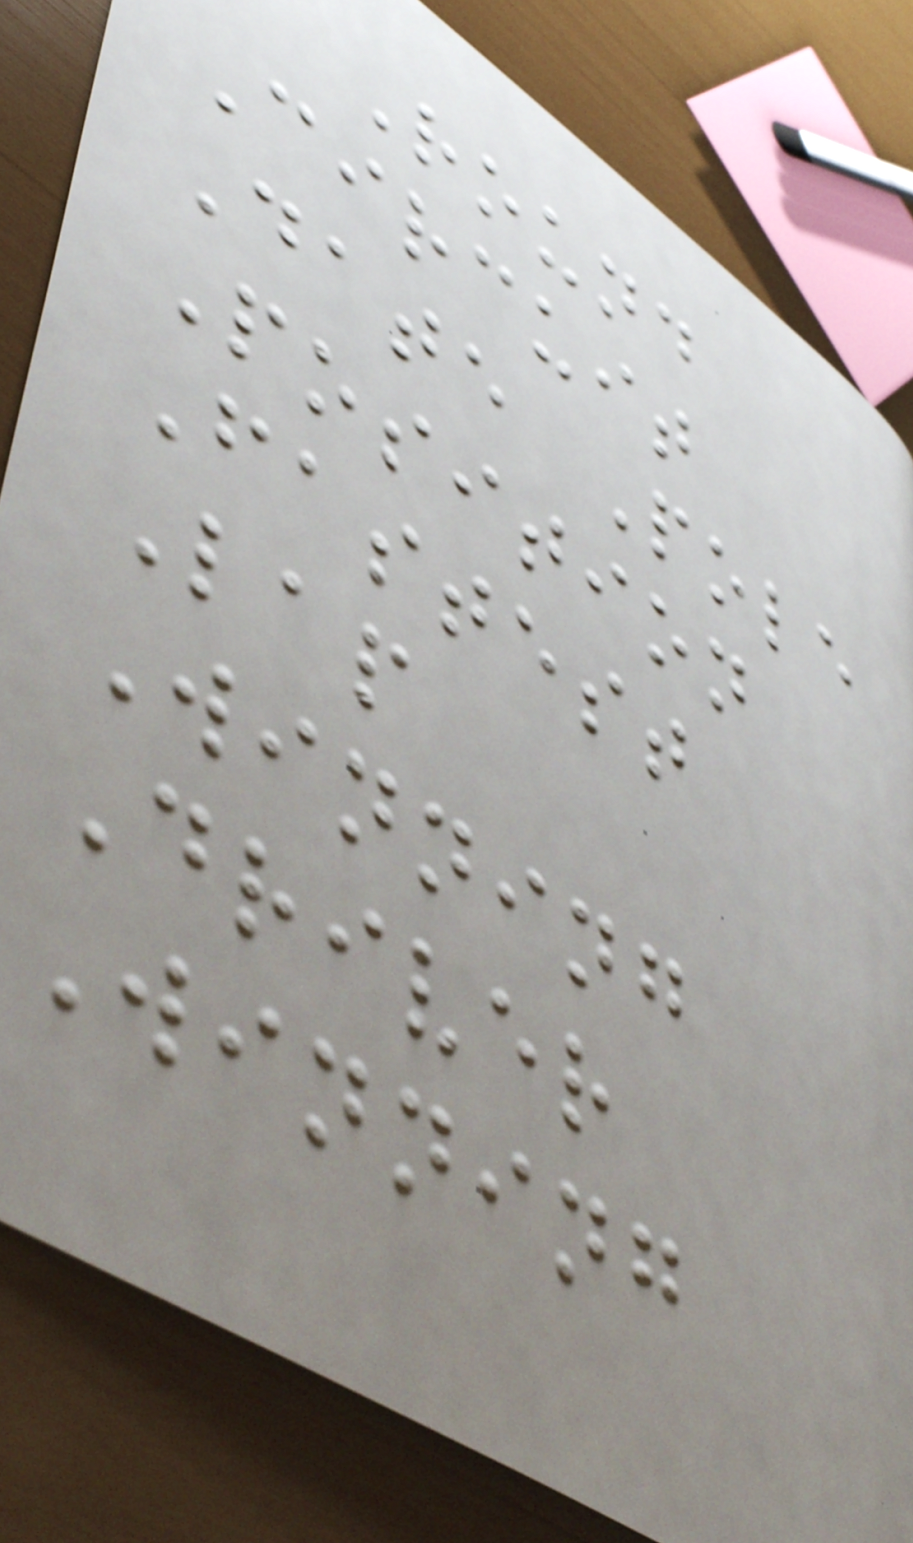Round
Circuit
Date Pole
Position
Fastest
Lap
Winning
Driver
Winning
